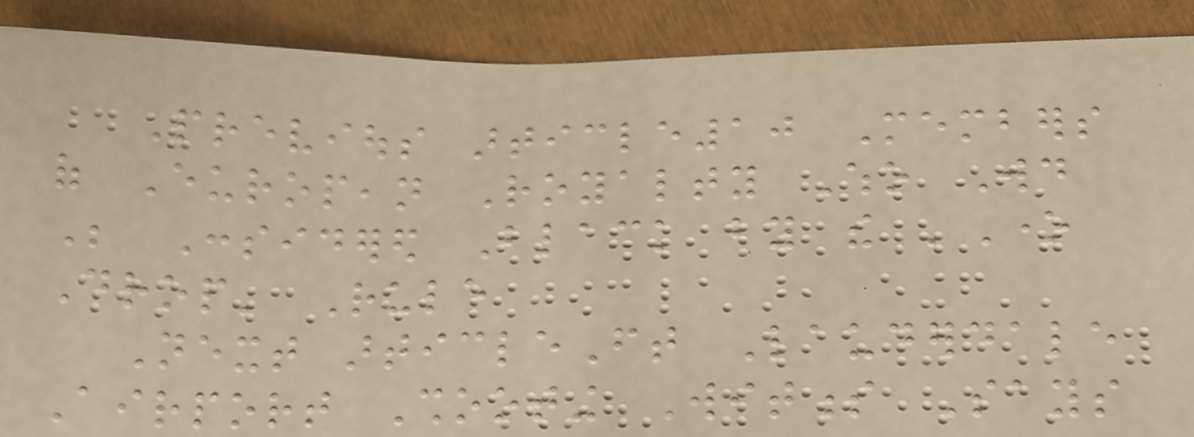Previous article10 Members
of European Royalty Who Would
Be Considered Black by the 'One
Drop' Rule
Next articleFt Lauderdale
Airport Shooting Witness Says
